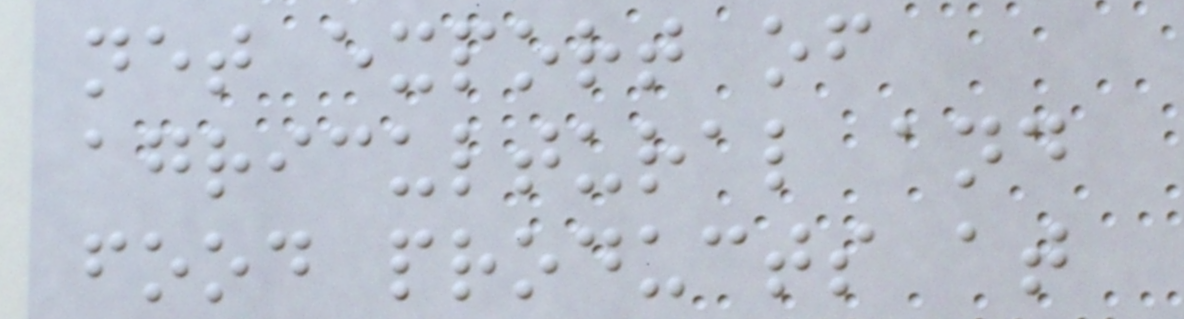net export of
agricultural and
food products at
